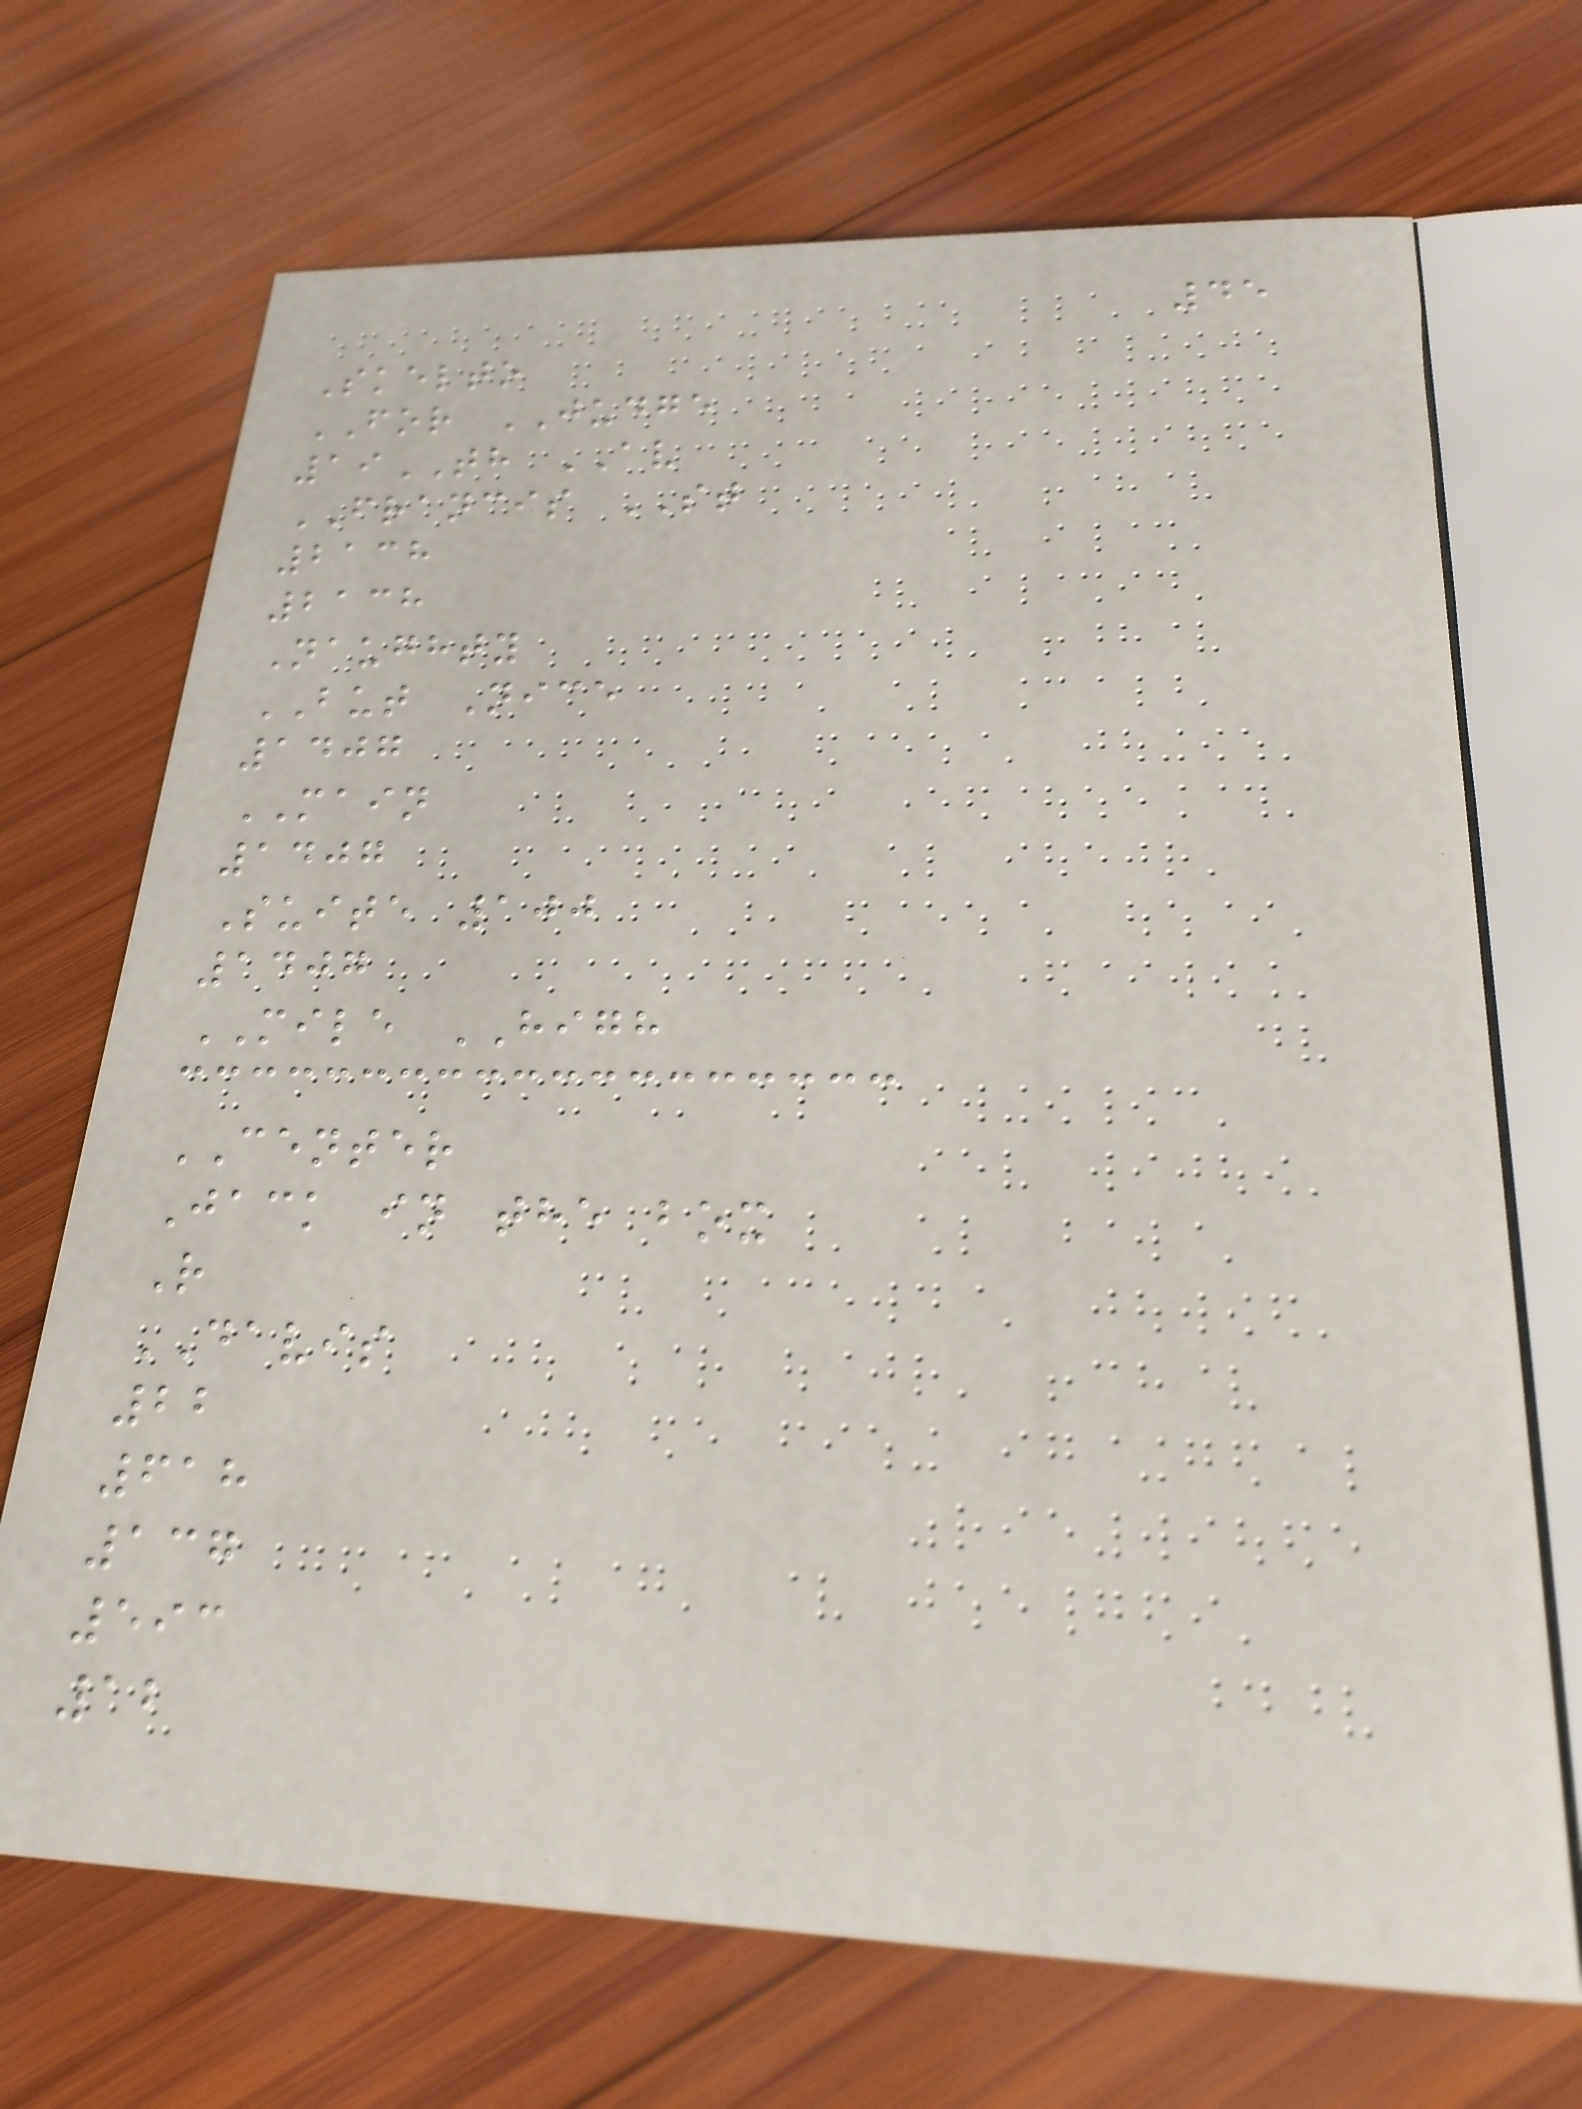45
Skelto
FOR JUDGE
19TH AV
FRANCIS ST
2138
2138
Naughty
BUT Nice
1407
MAIN
1407
Suite 100
1407
MILE HIGH
CENTER
Jack in the box
R
DAVIS
22
618
137
593
12
